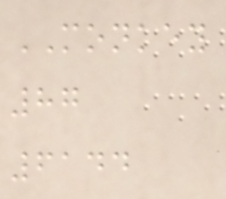MONKEY
87
6144
